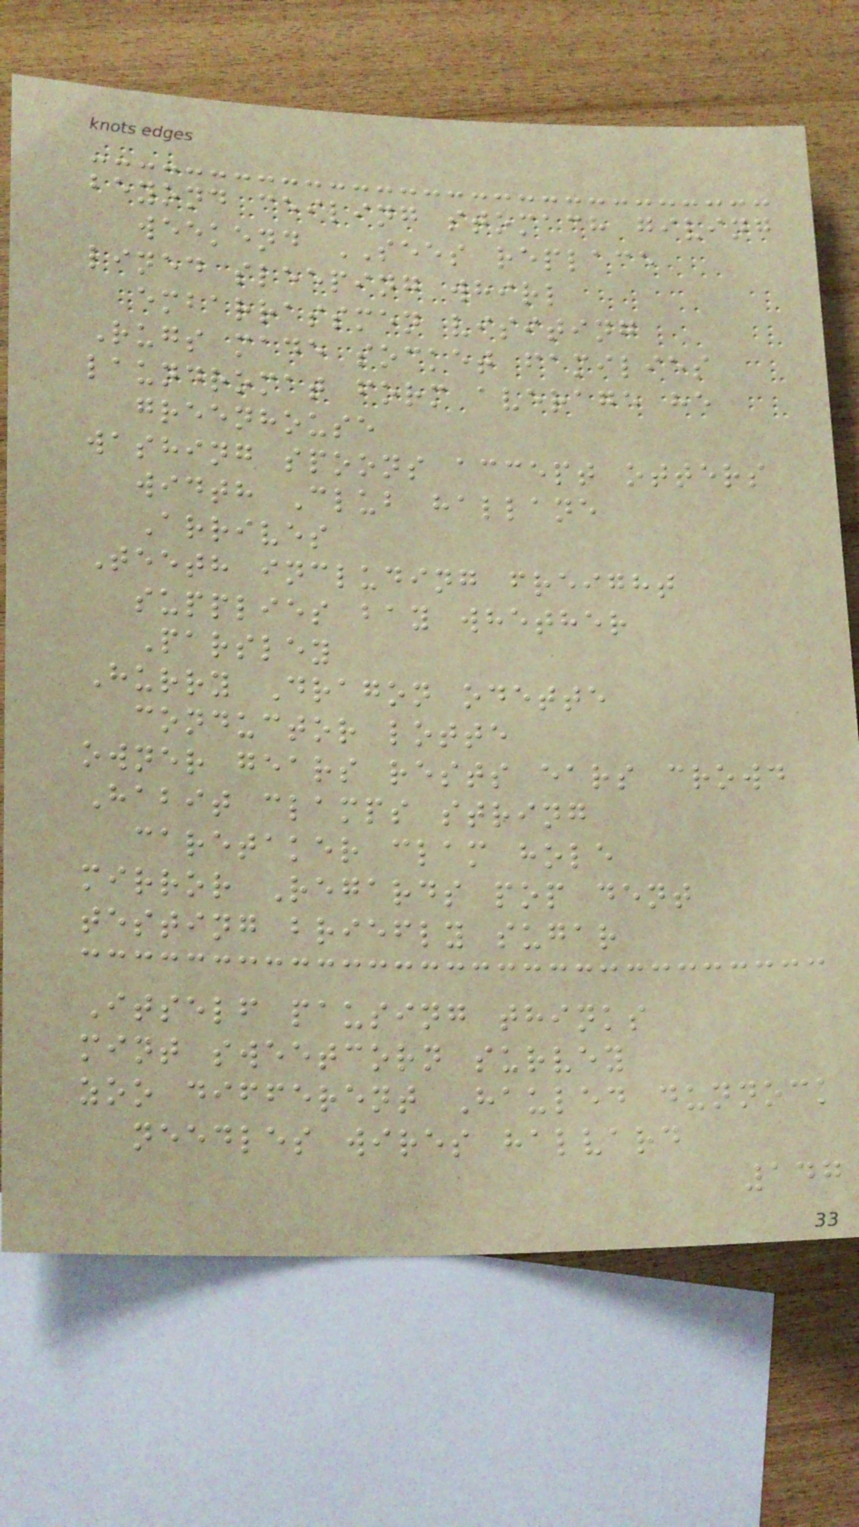beyond ceiling stomach giving
weekend SEES replace
lined sleeping whirl
embarrassmen visiting
Rugs made socket families
laundromat form average he
greenhouse
washing spoons accept otters
width Club hallane
Arrives
Teeth including freight
supplies bay whether
Parsley
Hurry Dragon odette
conductor lotte
owner gears rests ears crowd
Habit clamps string
caretaker clam hole
mirror Regards pop dent
testing briefly sugar
Itself pausing thinks
mint sweetcorn survey
zoo different Hauled dunnock
needles wires halvard
147
